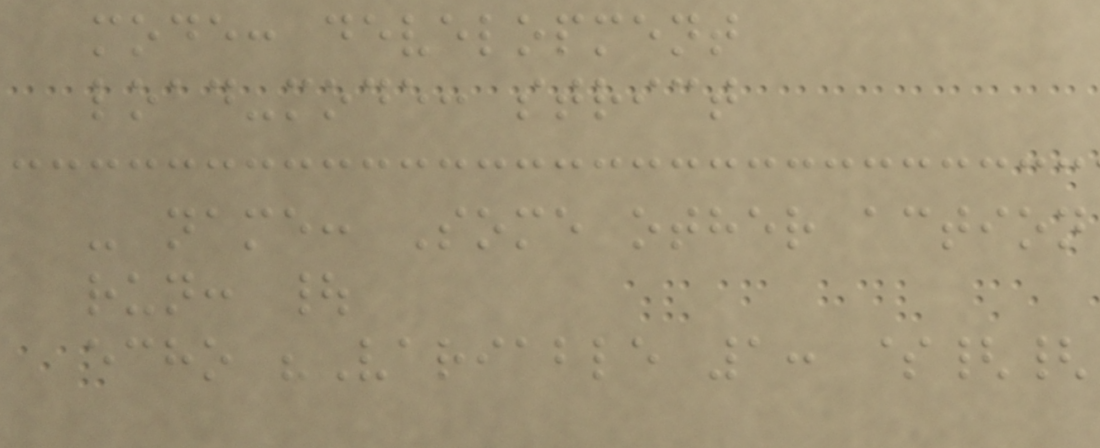mode: development
load-mode: strict
- name: Some other action
run: |
echo "Variable 1: ${{
